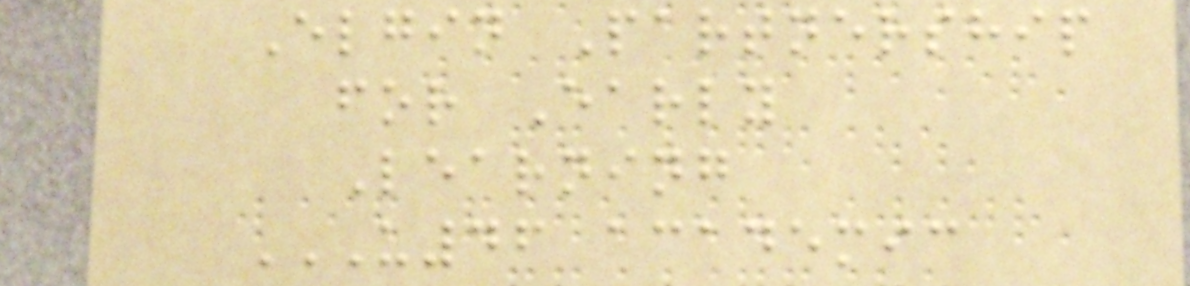Elgin Partnership
for Early
Learning
U46 ACADEMIC
